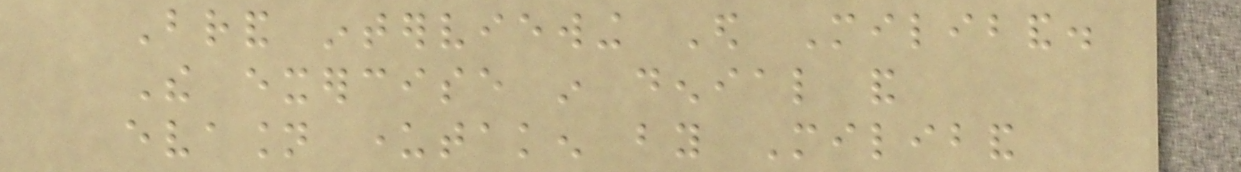Brand interviewing Ed Miliband.
The exercise in denial and
evasion undertaken by Miliband
